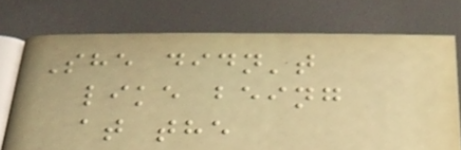She didn't
like being
at the
